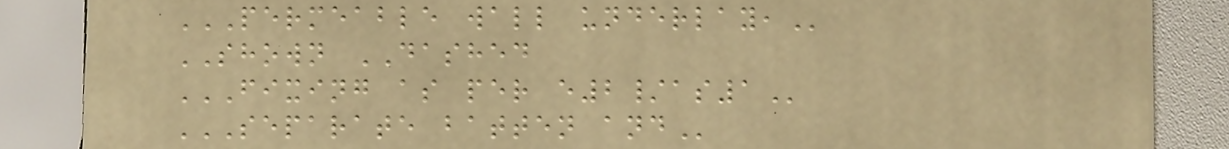PERMEABLE WALL UNDERLAY,
SHOWN DASHED
FIXING AS PER E2/AS1
SEPARATE BATTEN AND
